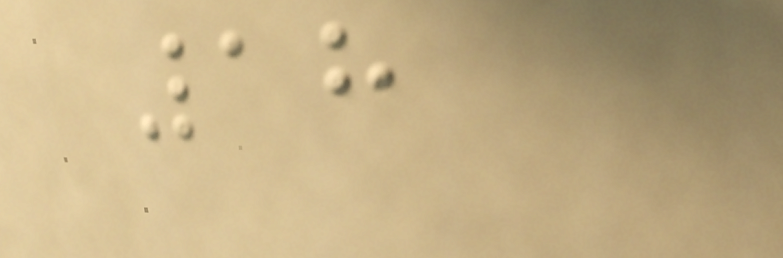18
